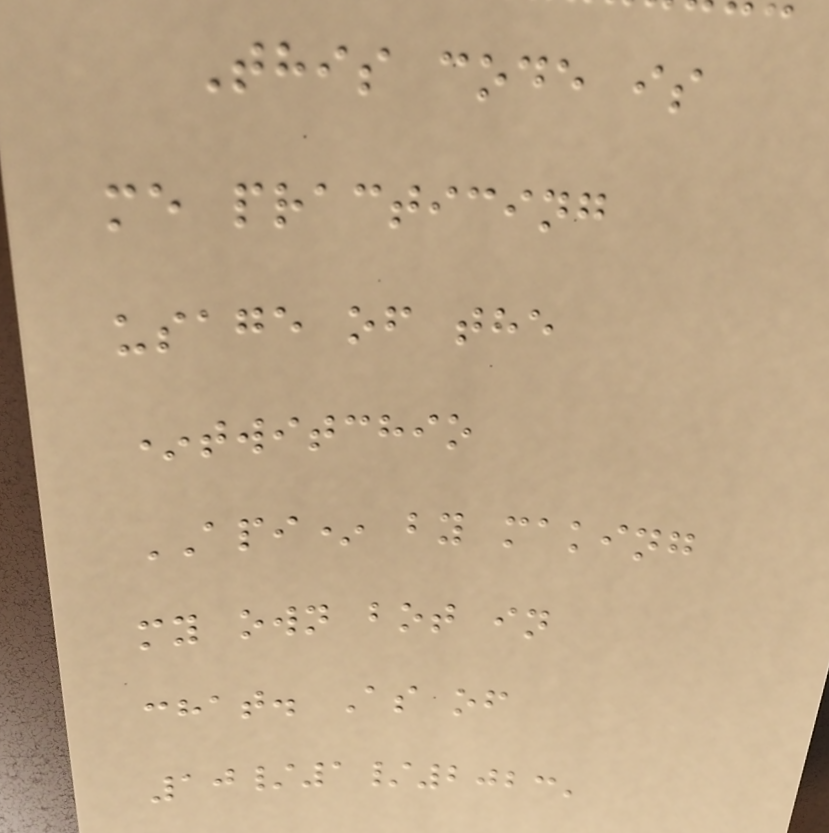This code is
me practicing
usage of the
*twitchio
API* by making
my own bot in
chat. As of
10/1/2023,
